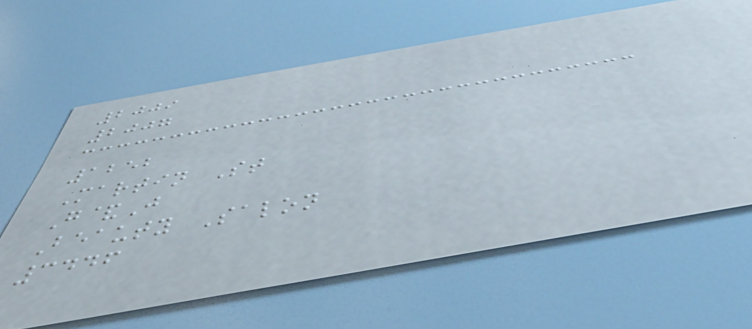2009
2007
1252
Martin St
G&J
Beauty Salon
3446
